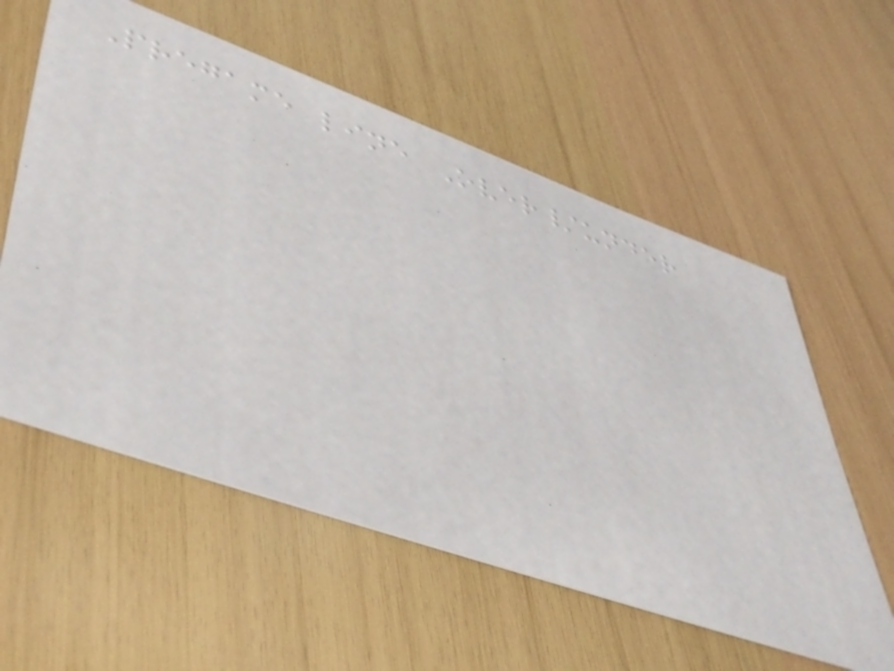Pregame line Over/under
